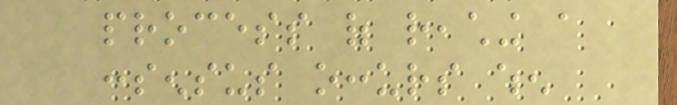process of reaching a
consensus occurs when
